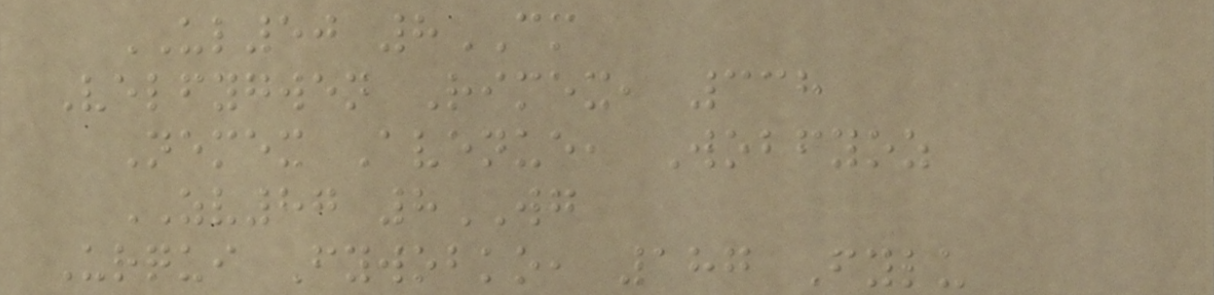UL50 8CM
Velfygwen Rimex, 338
Nemex Avenue, Wobfyoz
ZV87 8WG
Urqui Fywobko, 187 Fylu
